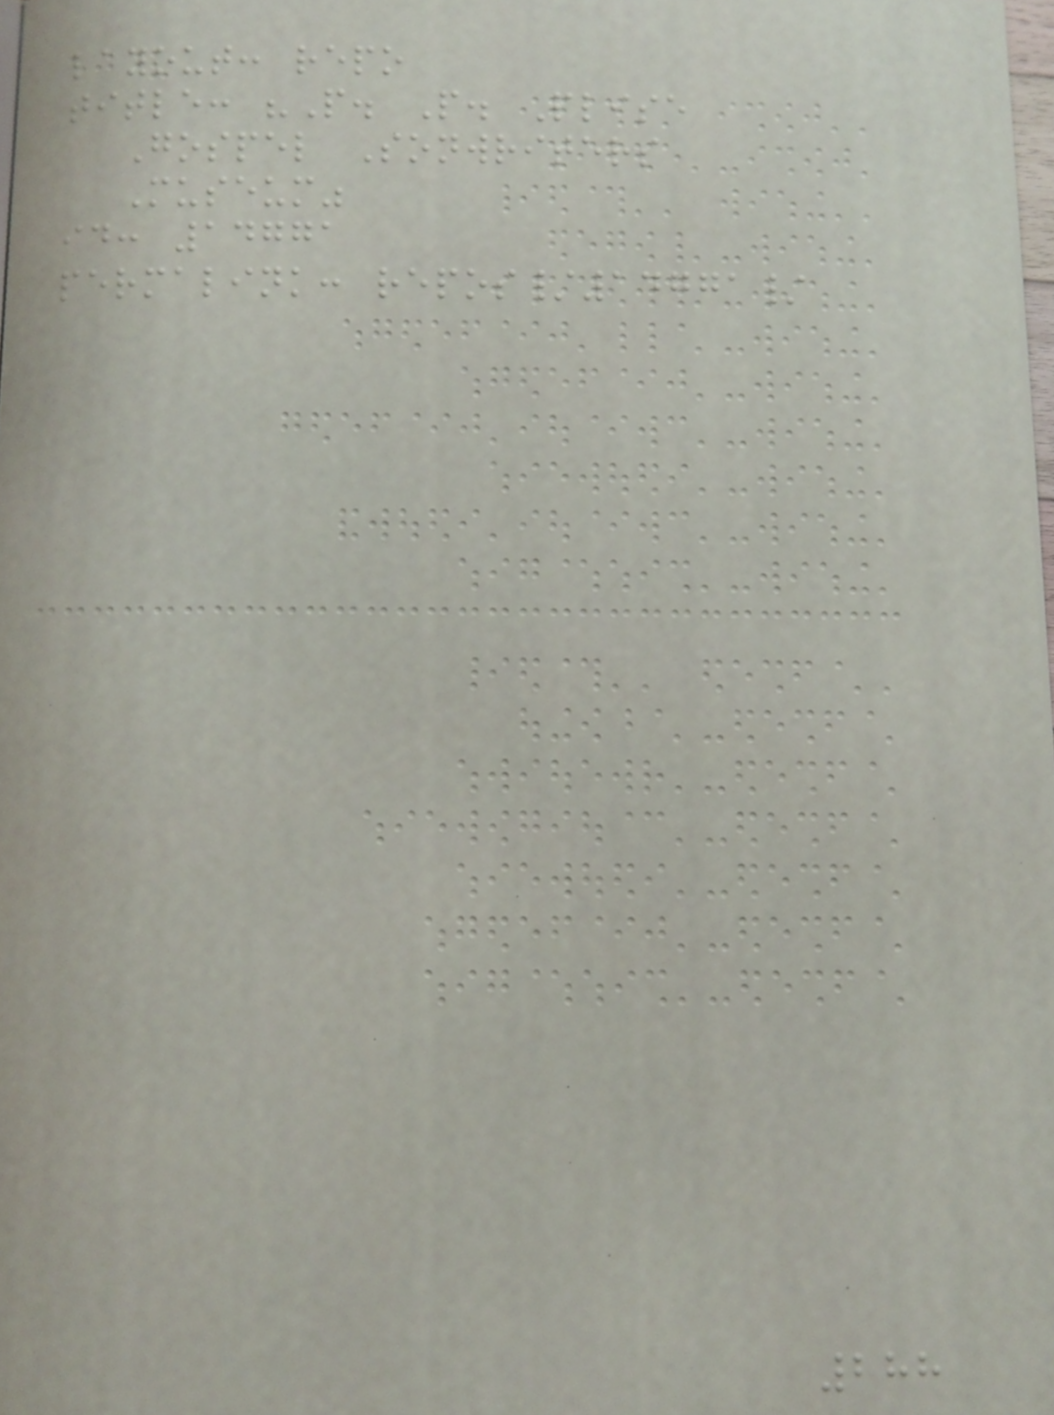layout: repo
title: "P. P. Plise
Gospel Sonwriters
Museum"
id: 14771
permalink: repos/14771/
288
